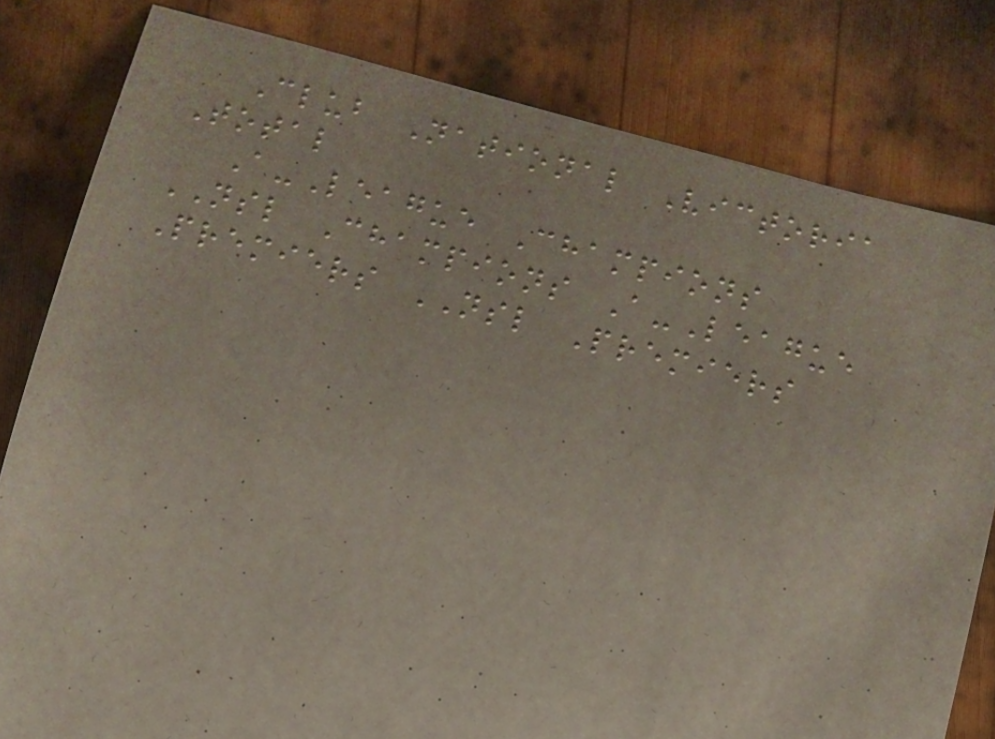Club National Victoria
Total
A-League Champions
NSL Champions A-League
Premiers NSL Premiers
